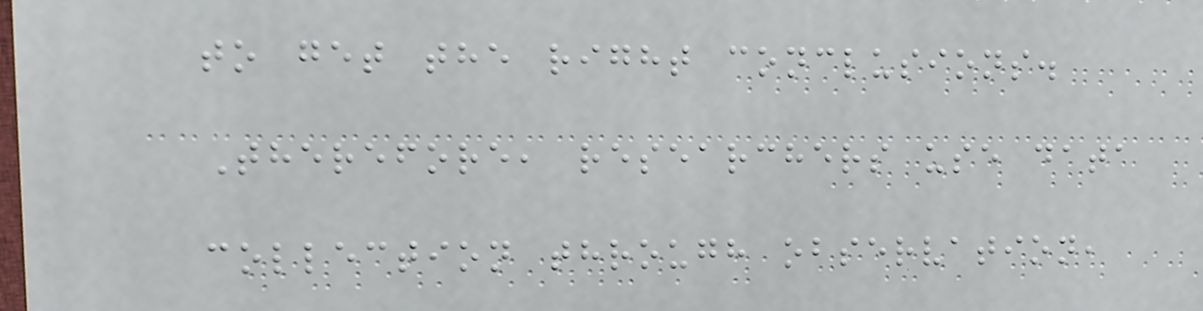to get the right conclusions.
Therefore, researchers use data
collection through observation,
